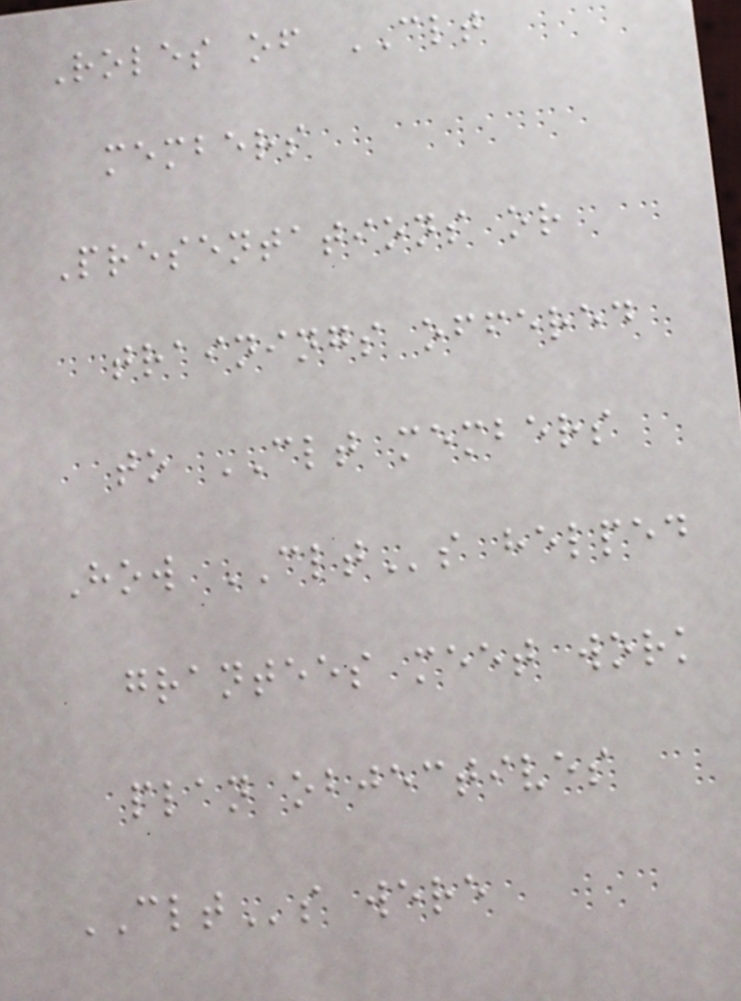Roles of CLT
members
Presentations or
trainings offered
to CLT members
How CLTs helped
grantees meet work
plan objectives
CLTs were
